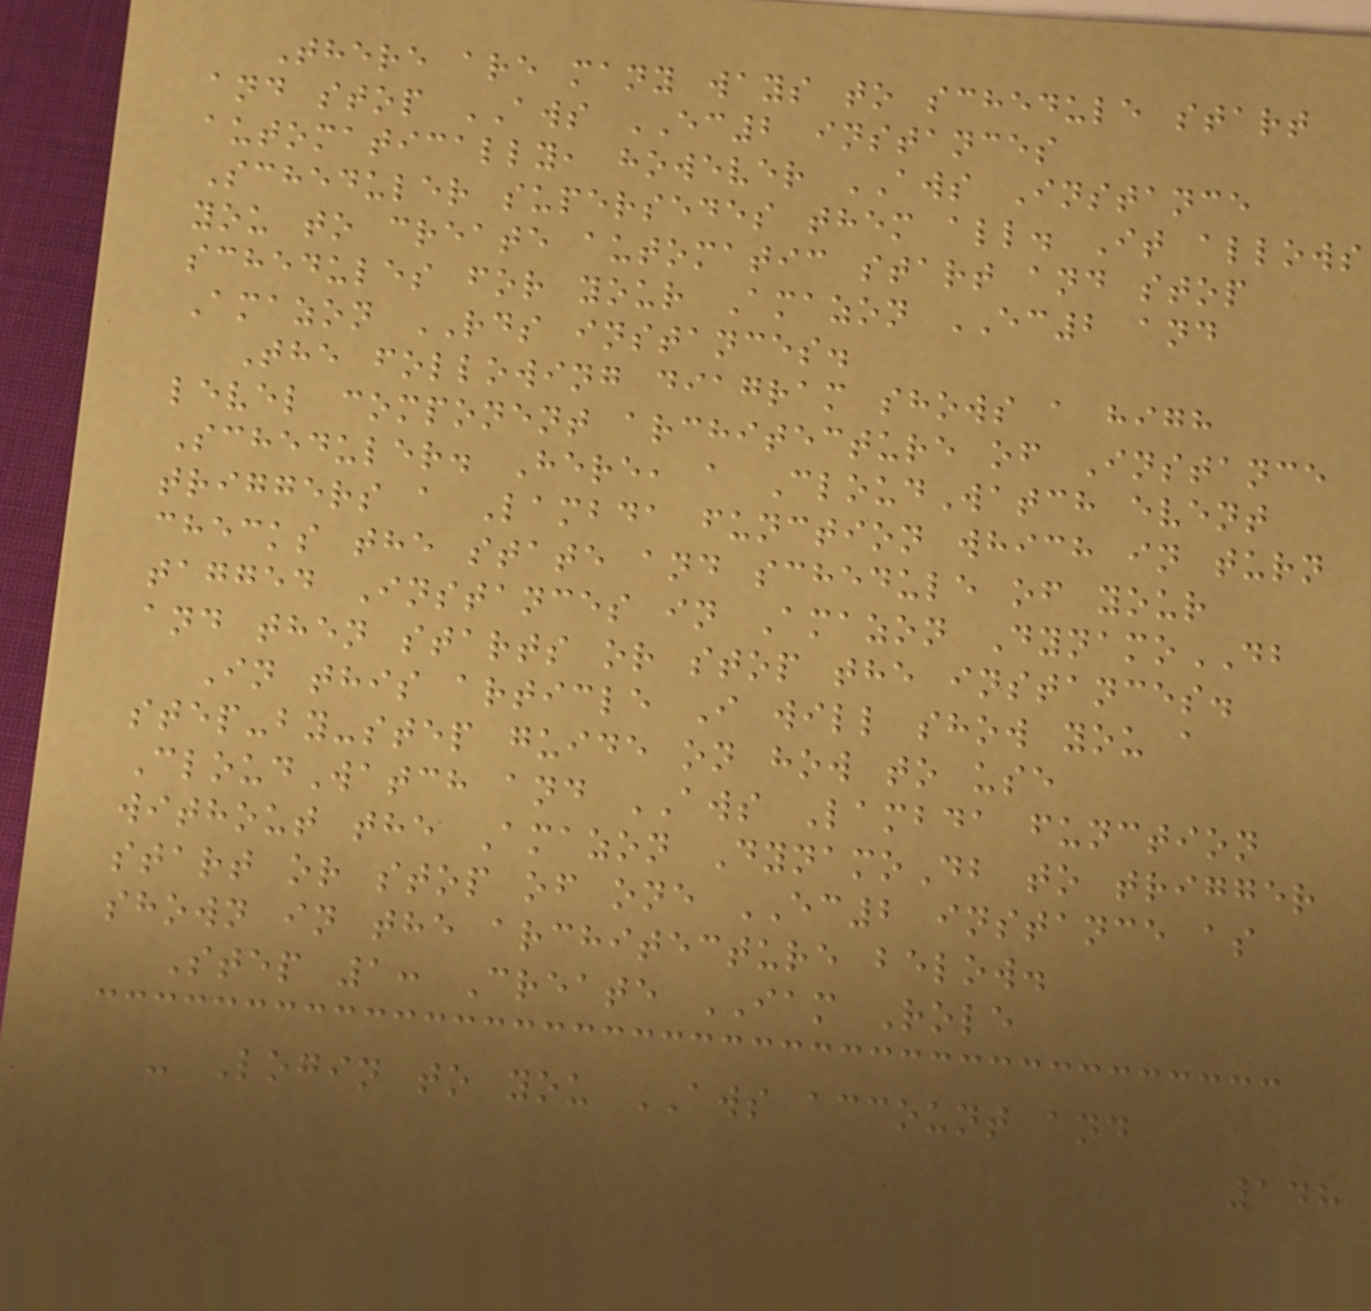There are many ways to schedule start
and stop AWS EC2 instances
automatically, however AWS Instance
Scheduler supersedes them all. It allows
you to create automatic start and stop
schedules for your Amazon EC2 and
Amazon RDS instances.
The following diagram shows a high
level component architecture of Instance
Scheduler. Here, a CloudWatch event
triggers a Lambda function which in turn
checks the state and schedule of your
tagged Instances in Amazon DynamoDB
and then starts or stop the instances.
In this article I will show you a
step-by-step guide on how to use
CloudWatch and AWS Lambda function
without the Amazon DynamoDb to trigger
start or stop of one EC2 instance as
shown in the architecture below.
Step 1: Create IAM Role
- Login to you AWS account and
148
